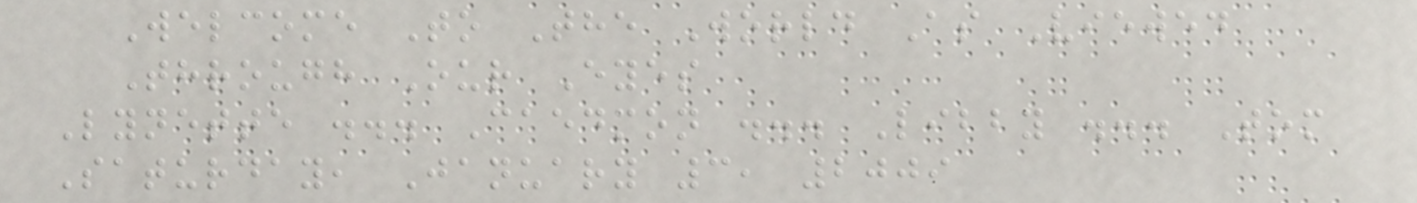Welcome To The World As Viewed
Through Our Eyes
Lynette ... Caedmon ... Libby ... Tom
Saturday, January 3, 2009
